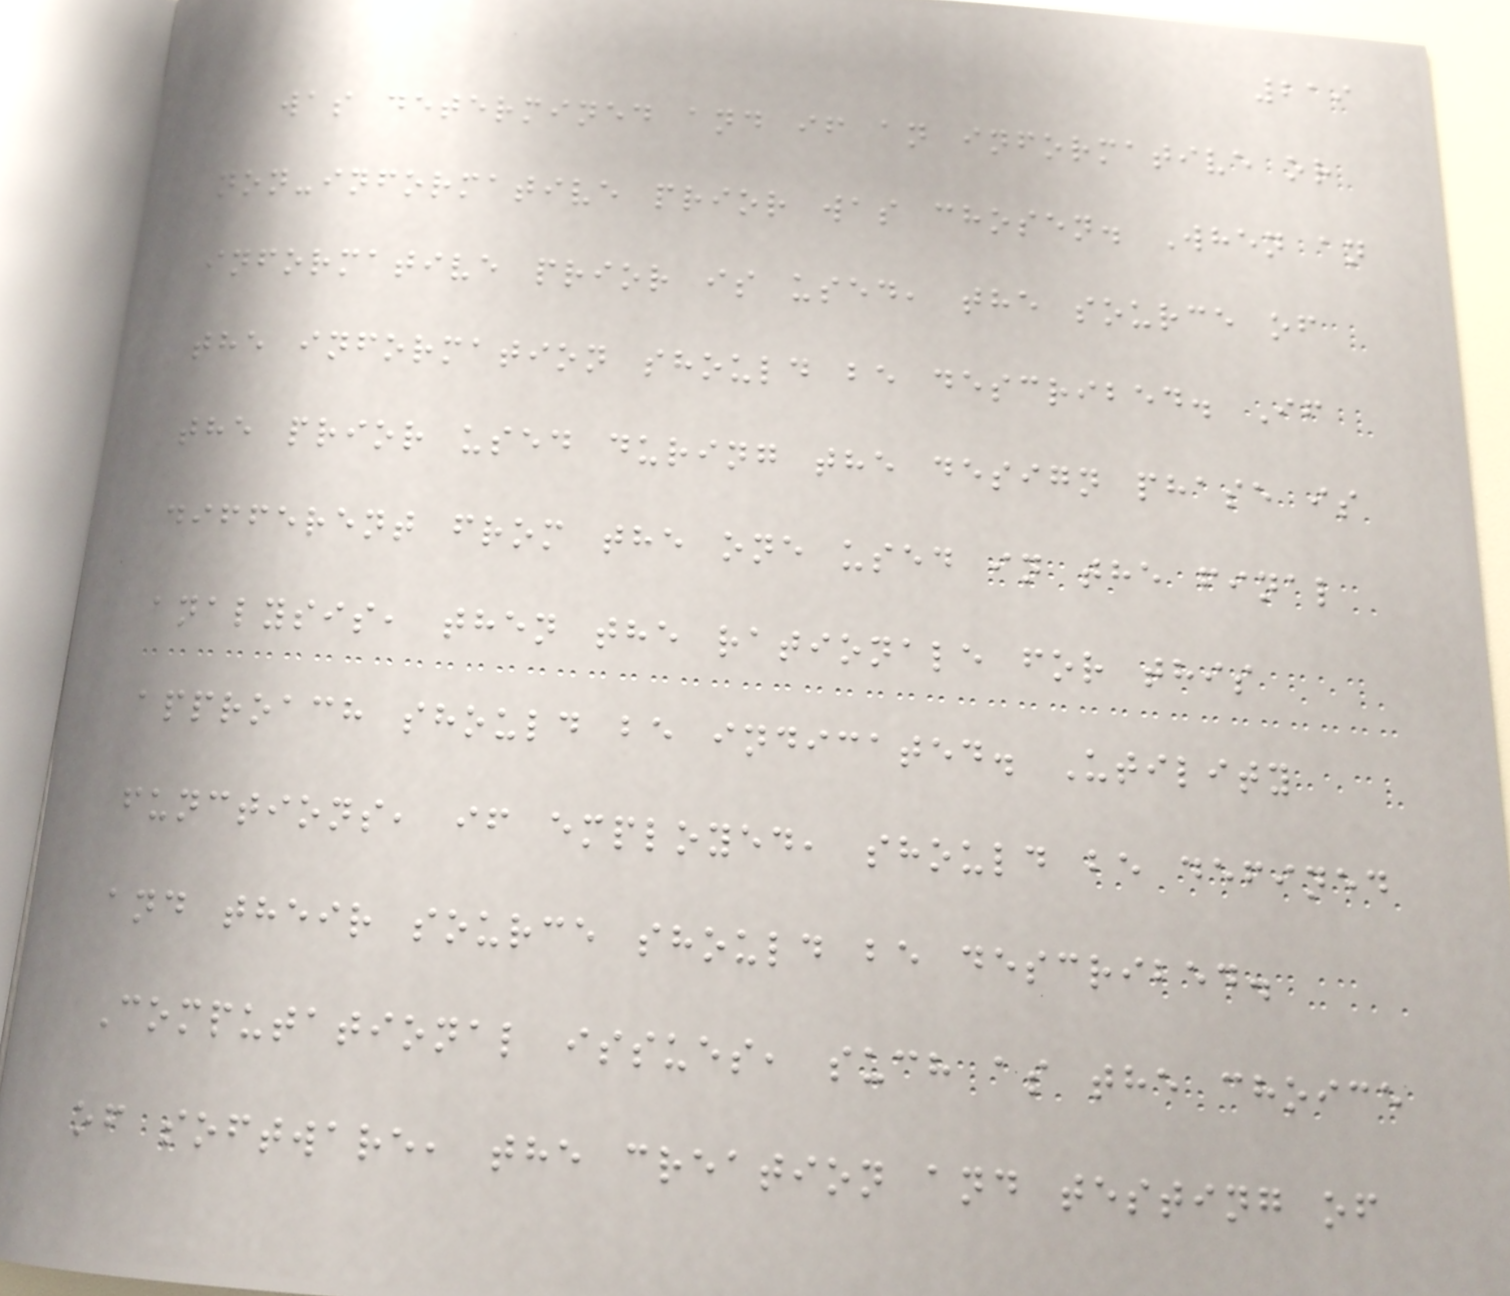219
was determined and if an informative or
non-informative prior was chosen. When an
informative prior is used, the source of
the information should be described. If
the prior used during the design phase is
different from the one used in the final
analysis, then the rationale for this
approach should be indicated. Utility
functions, if employed, should be defined
and their source should be described.
Computational issues, such as the choice
of software, the creation and testing of
